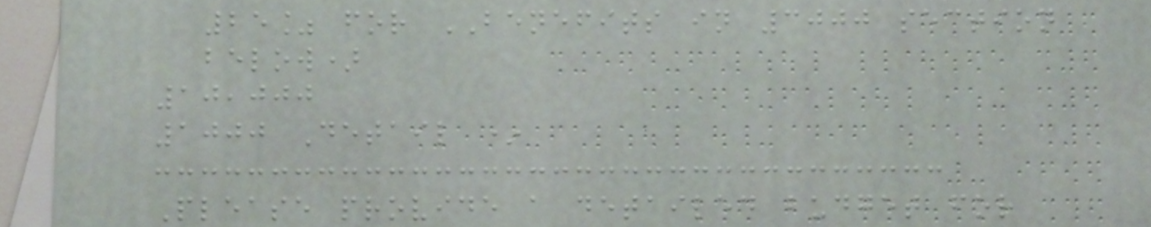25% for BENEFITS in 3000 section
below)
10,000
1000 Detail *
Please provide a detailed budget for
